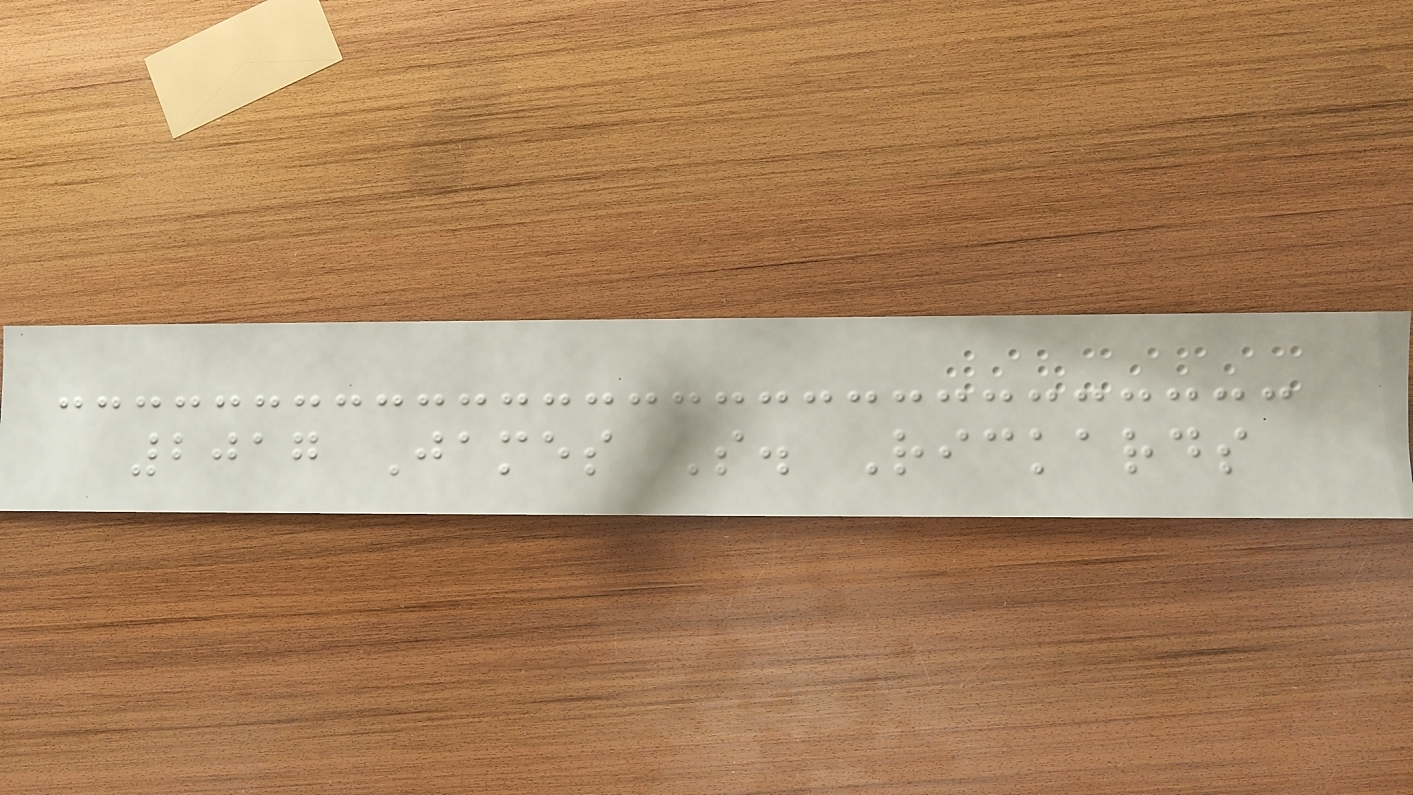2017 James S. Rickards
